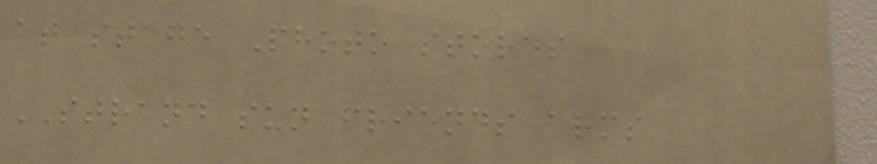at stage Photo stores
STRAND sun friends arms
